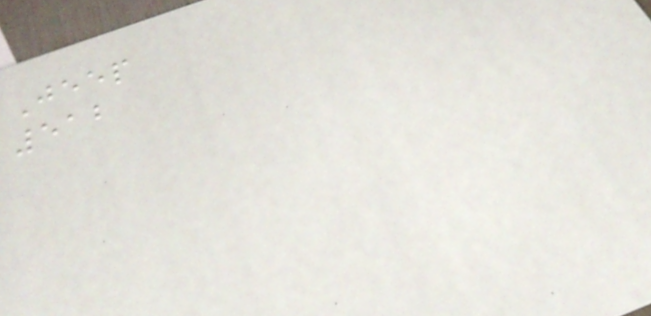Jeep
512
